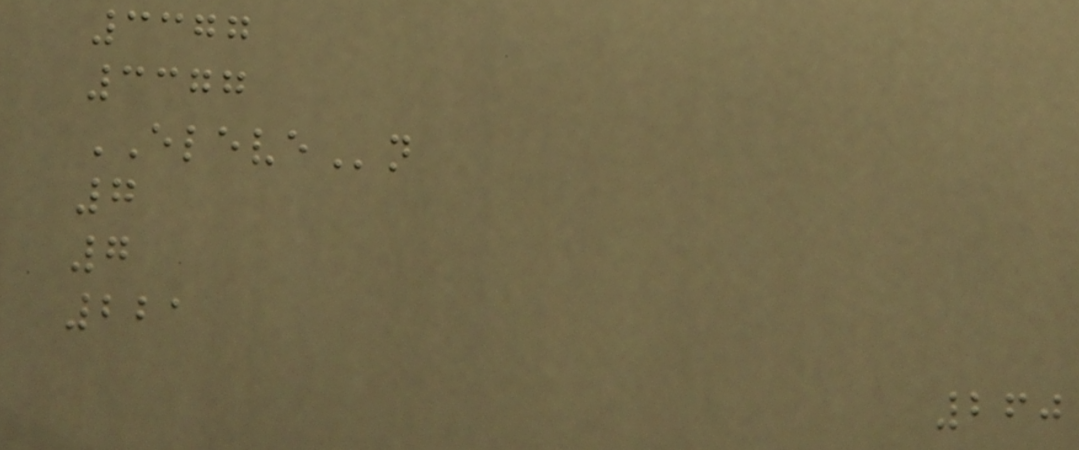3377
3377
ELEVEn
7
7
221
260
